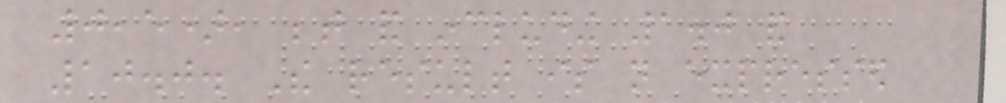0,5), between and including 1.0 and
10.0. The result is not expressed
